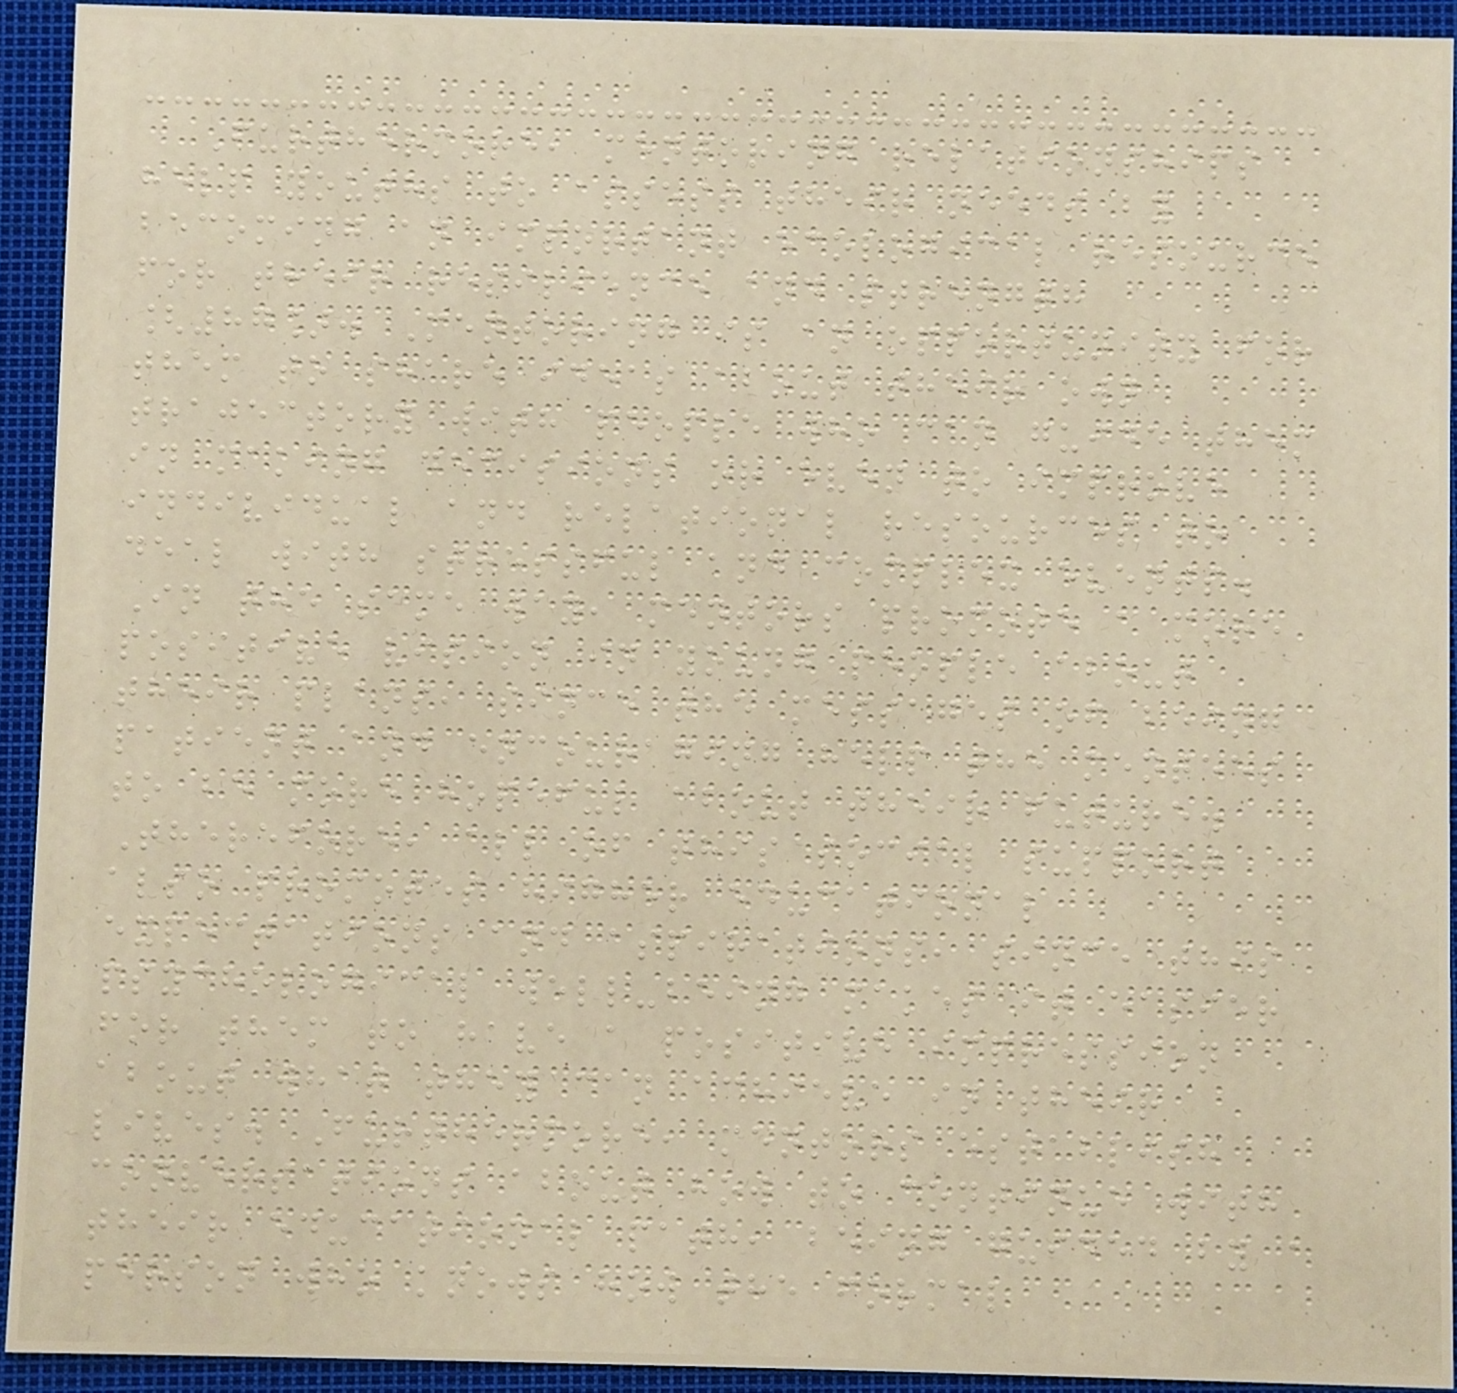Furthermore, mentoring relationships
help youths to assess their needs by
becoming an important ecological resource
for their resilience and strength
[87]. Mentoring is an opportunity for
them to share ideas about their own
trajectory with people who can guide them
in making decisions or even to improve
individual and relational resources to
deal with stressful and complex events.
In the same way, mentors promote a more
positive vision in young people about
their plans, since the messages of being
patient and encouraging help the mentees
to be more hopeful about their future.
Therefore, all of this social support
also promotes higher educational
expectations and aspirations, since this
psychological well-being makes it easier
for them to have a positive impression
about what they can achieve in their
lives. Furthermore, mentors establish
conversations about how to continue with
their educational path, being guided by a
person who knows how the formal
